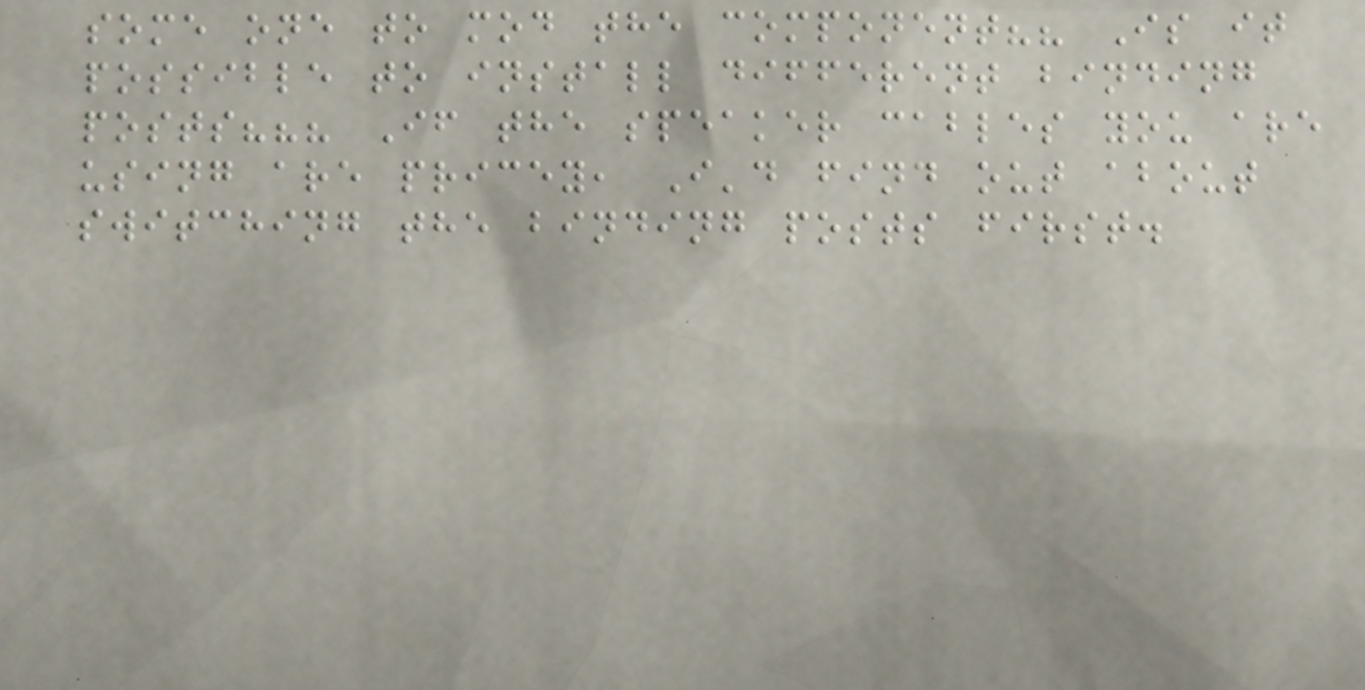some one to mod the component?? Is it
possible to install different binding
posts??? If the speaker cables you are
using are pricey, I'd find out about
switching the binding posts first.
